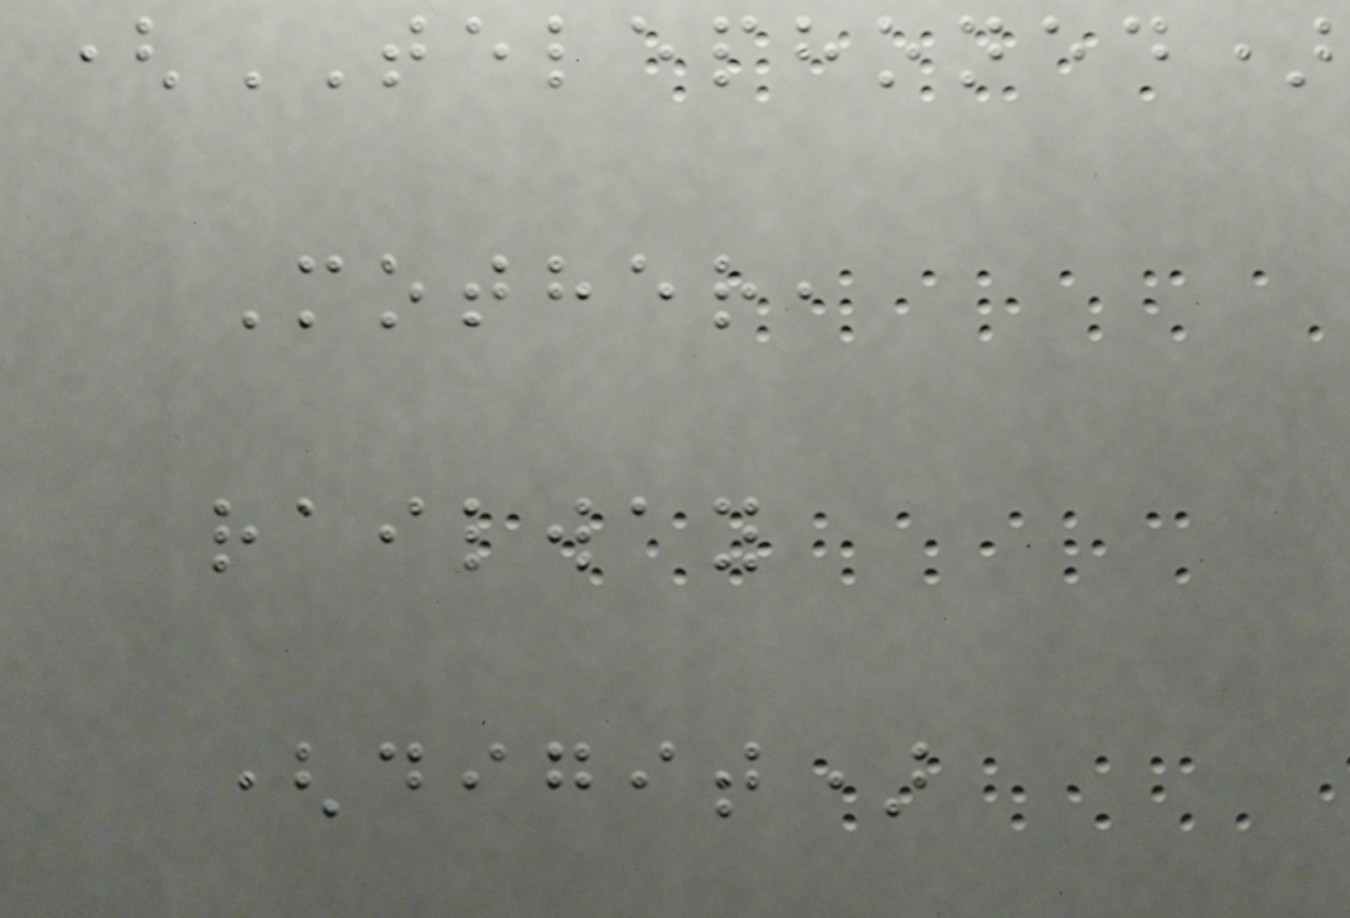(TELEPHONED)
Mother,
railway
(digit)
